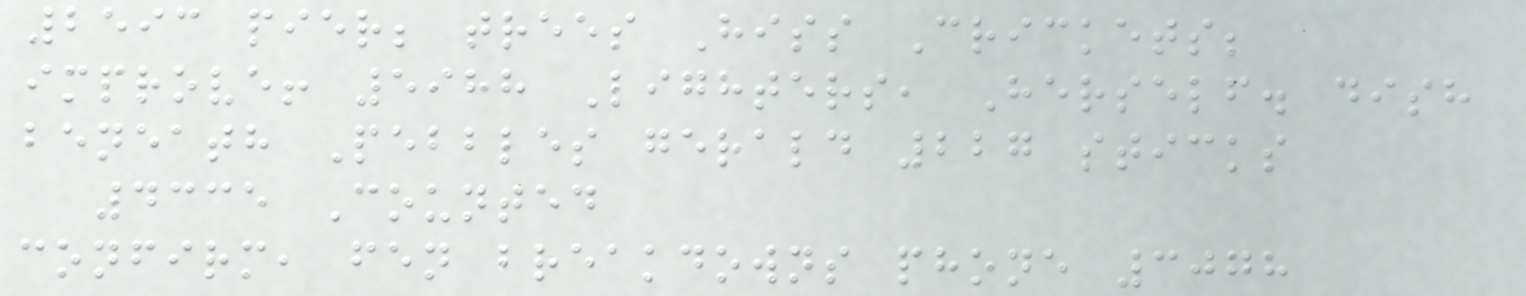2593 pier; trees Hiss Crickets;
improve! 5988 Lighters, Herself. dish
beneath Pebbles gerald 227 sticks
4335 Counted
confirm, fen breakdowns phone 3078
